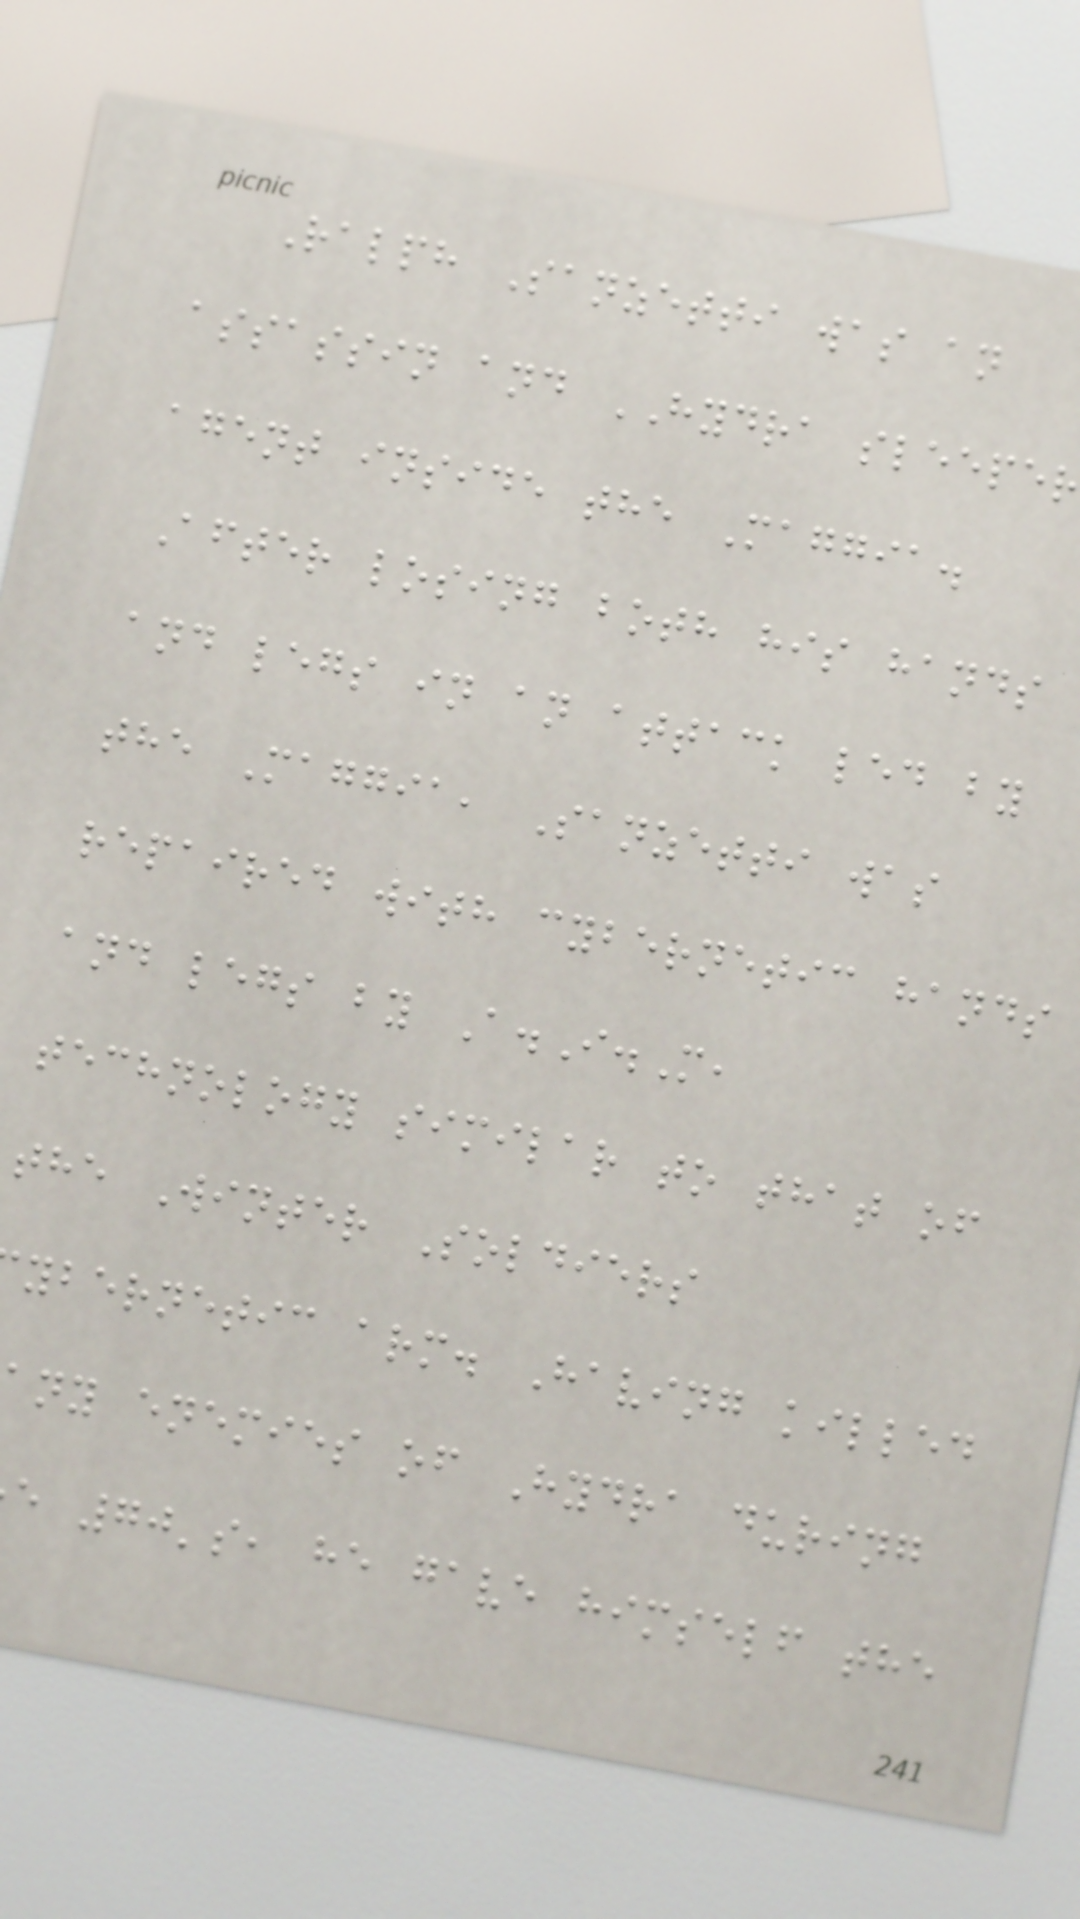Ralph Sanzetti was an
assassin and HYDRA sleepe
agent inside the Maggia.
After losing both his hands
and legs in an attack led by
the Maggia, Sanzetti was
repaired with cybernetic hands
and legs by A.I.M,
technology similar to that of
the Winter Soldiers
ybernetic arm. Having killed
any enemies of Hydra during
e 70's, he gave himself the
